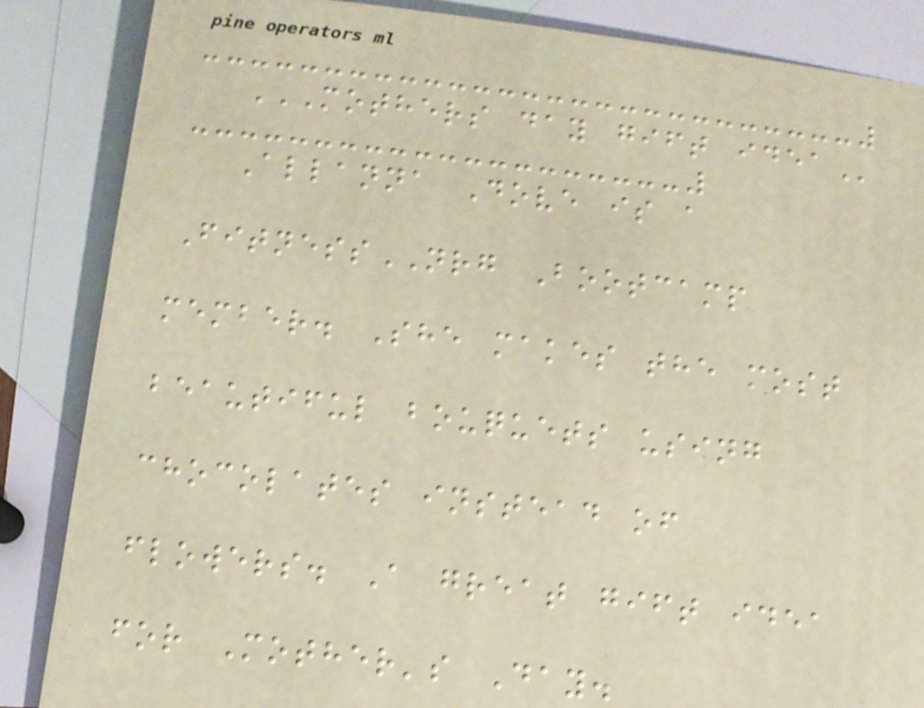MOTHERS DAY GIFT IDEA
Allanna Dove is a
FitnessNRG Bootcamp
member. She makes the most
beautiful bouquets using
chocolates instead of
flowers. A great gift idea
for Mother's Day.
